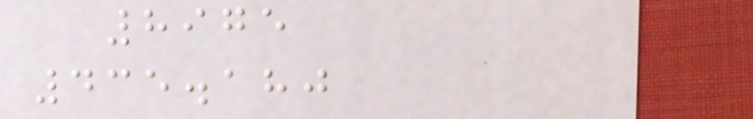8975
435.180
